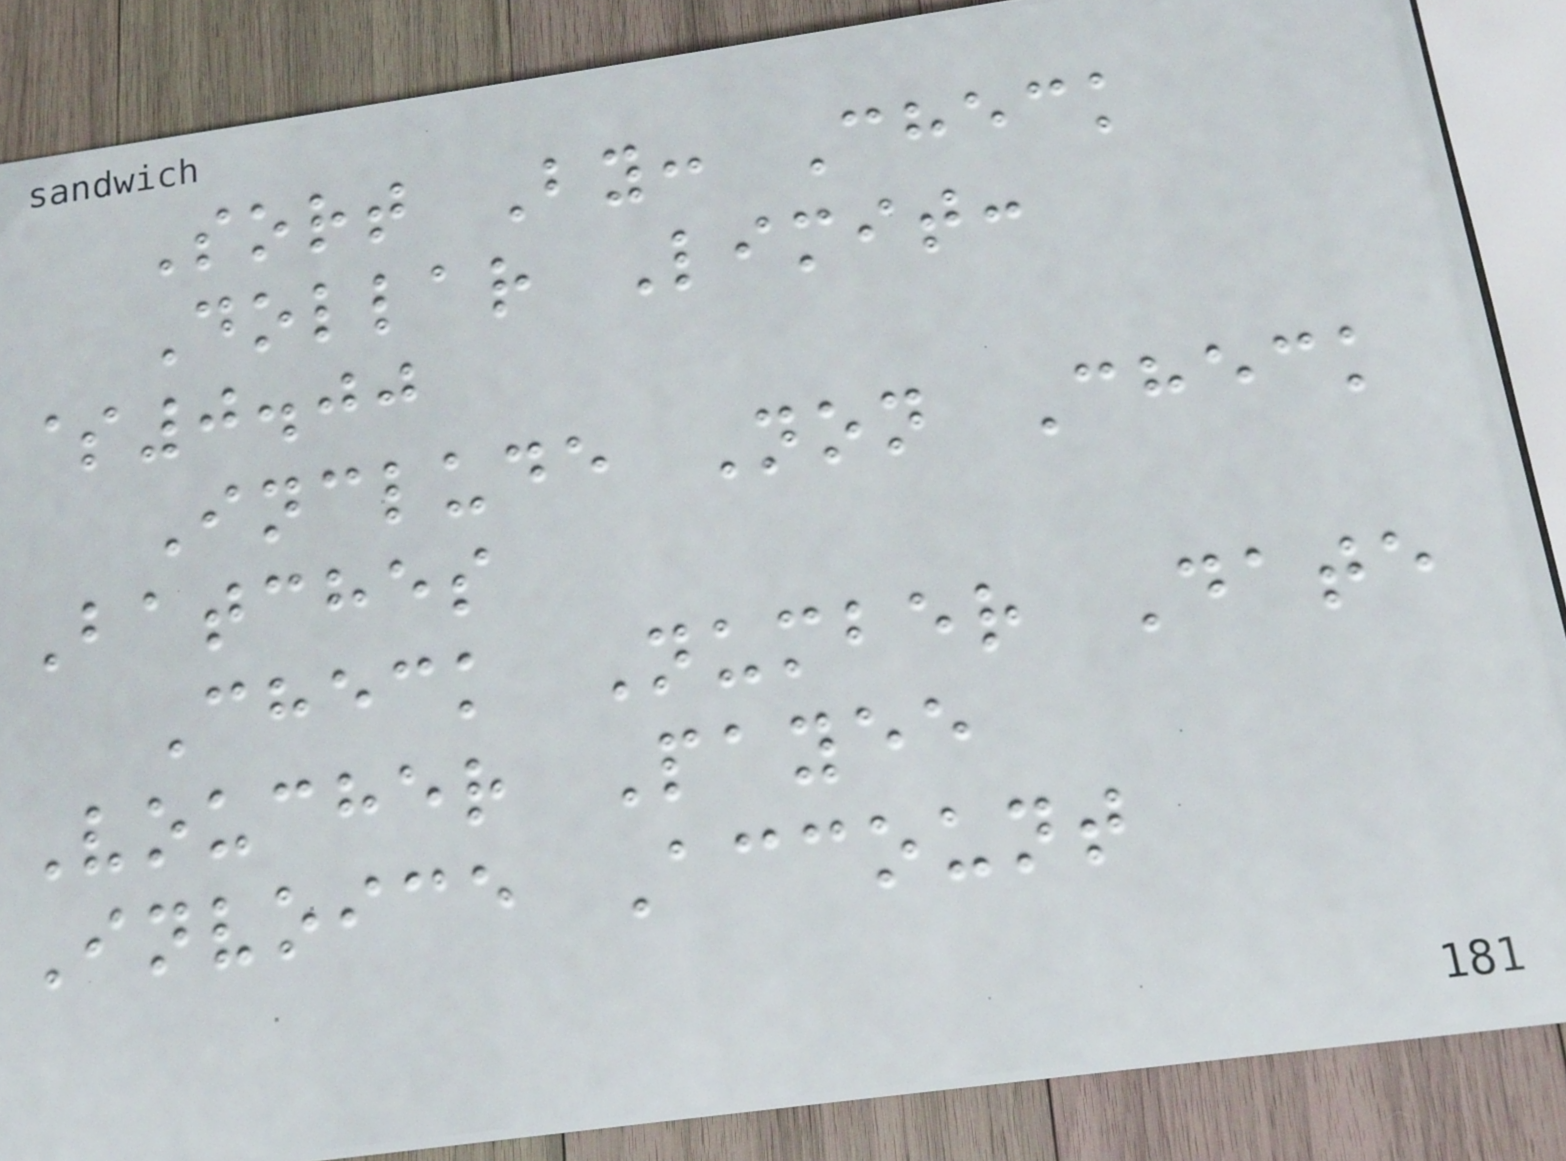Sort By: Check
Dollar Limit:
$0.00
Include Non Check
Batches
Check Number Date
Voucher Payee
Invoice Account
